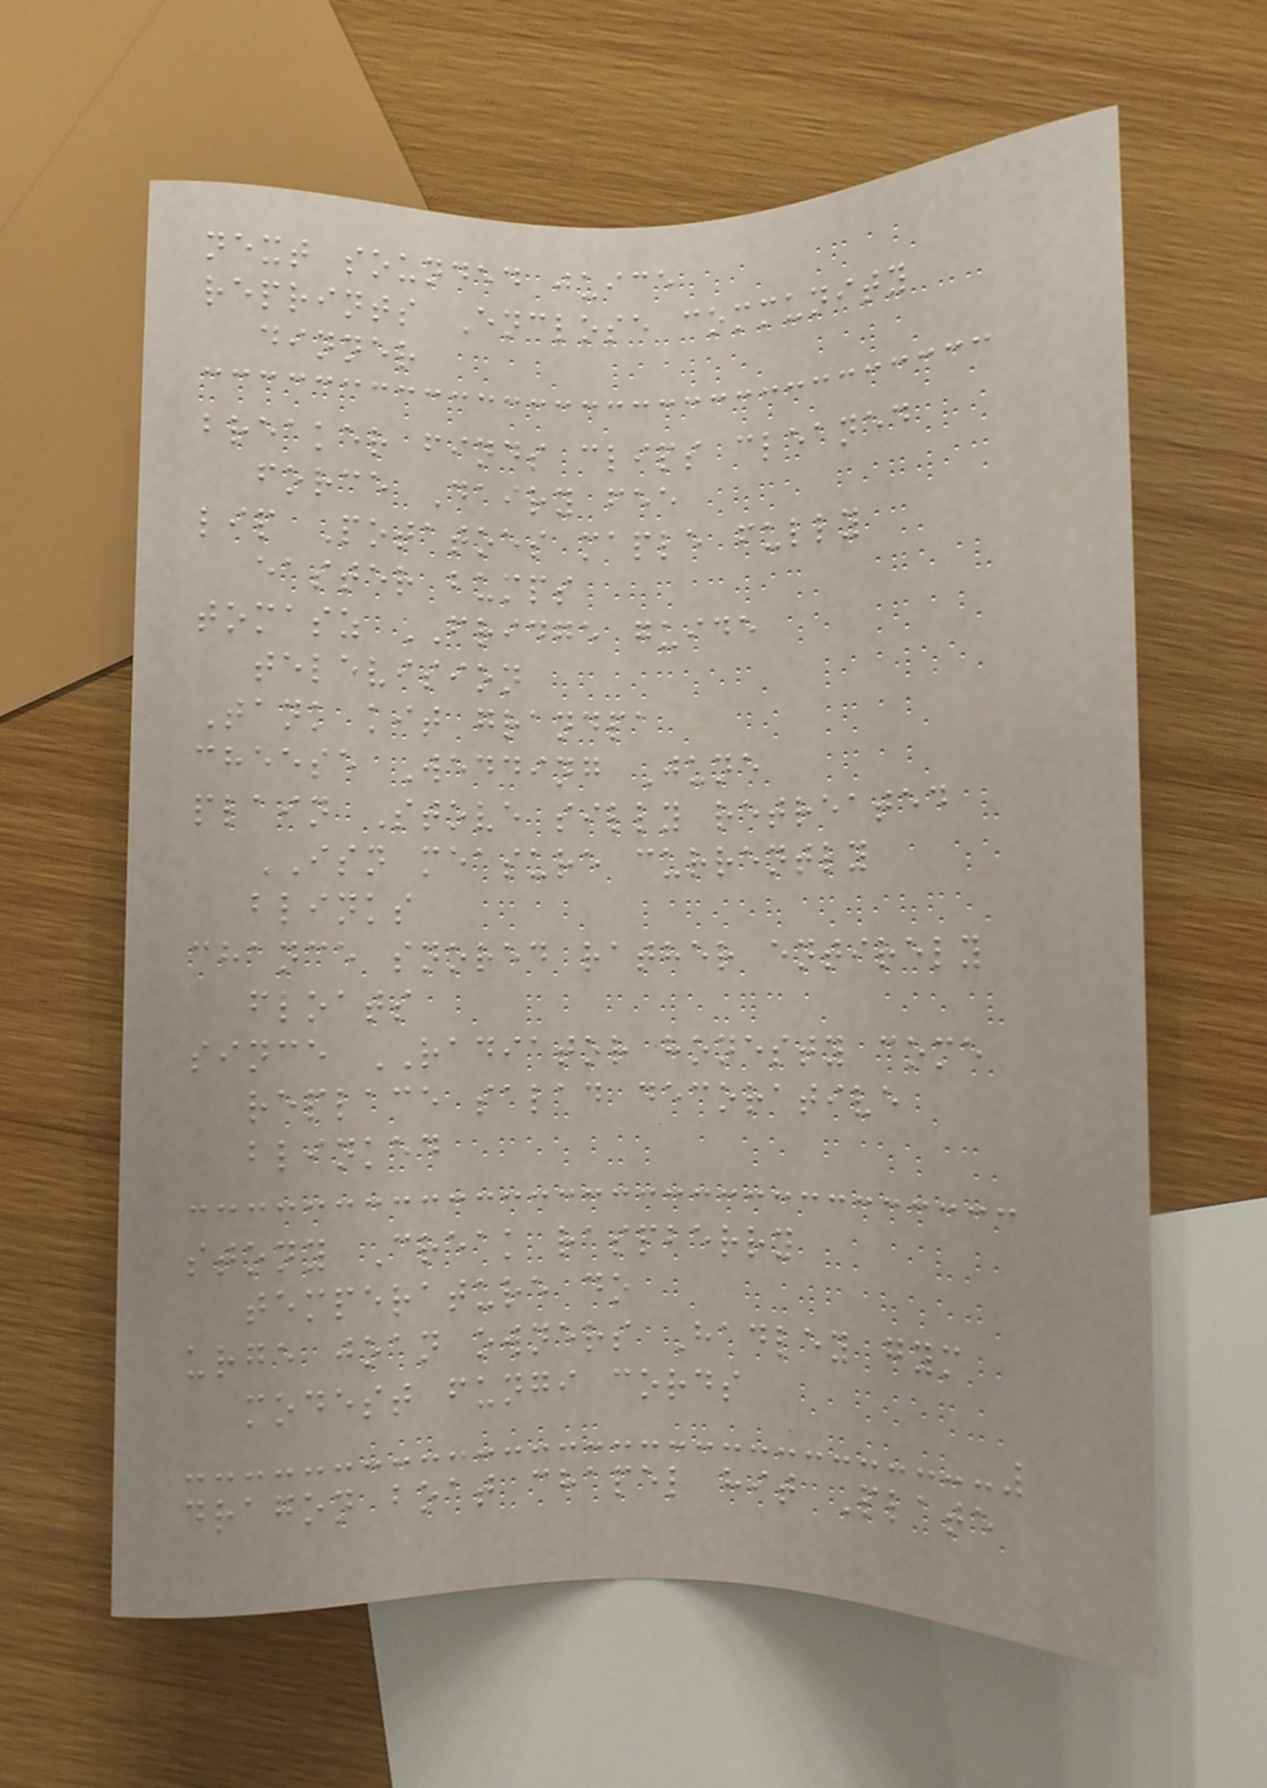next sounded juice
reprints Enclose community
dinner
breaker finds clips cleaned
force Dairy fee
lip Potatoes maple fully
easter bumps
tomasz FRIDGE guide
television
Tank kit grandpa
cheese Wedding June
plain Stove silly retreated
ISN measure currently
blinks
chance snored rather entirely
floats
since RADIATOR honesty come
replace salad decorative
blinked
stony Creak raspberry
temperature do
urge joan owners Hadley gym
modest fungi cords
dragon boat chapel hit Plate
